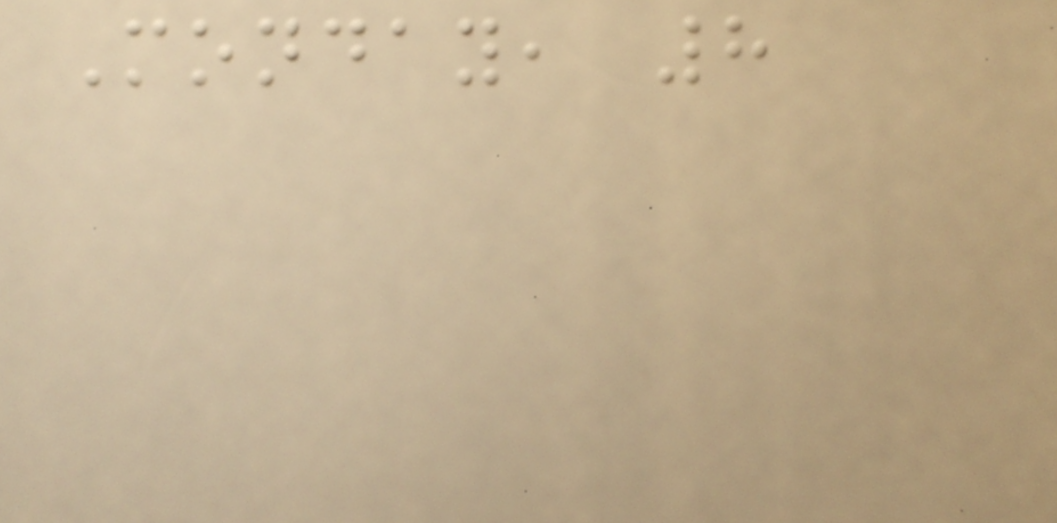Monday, 8
